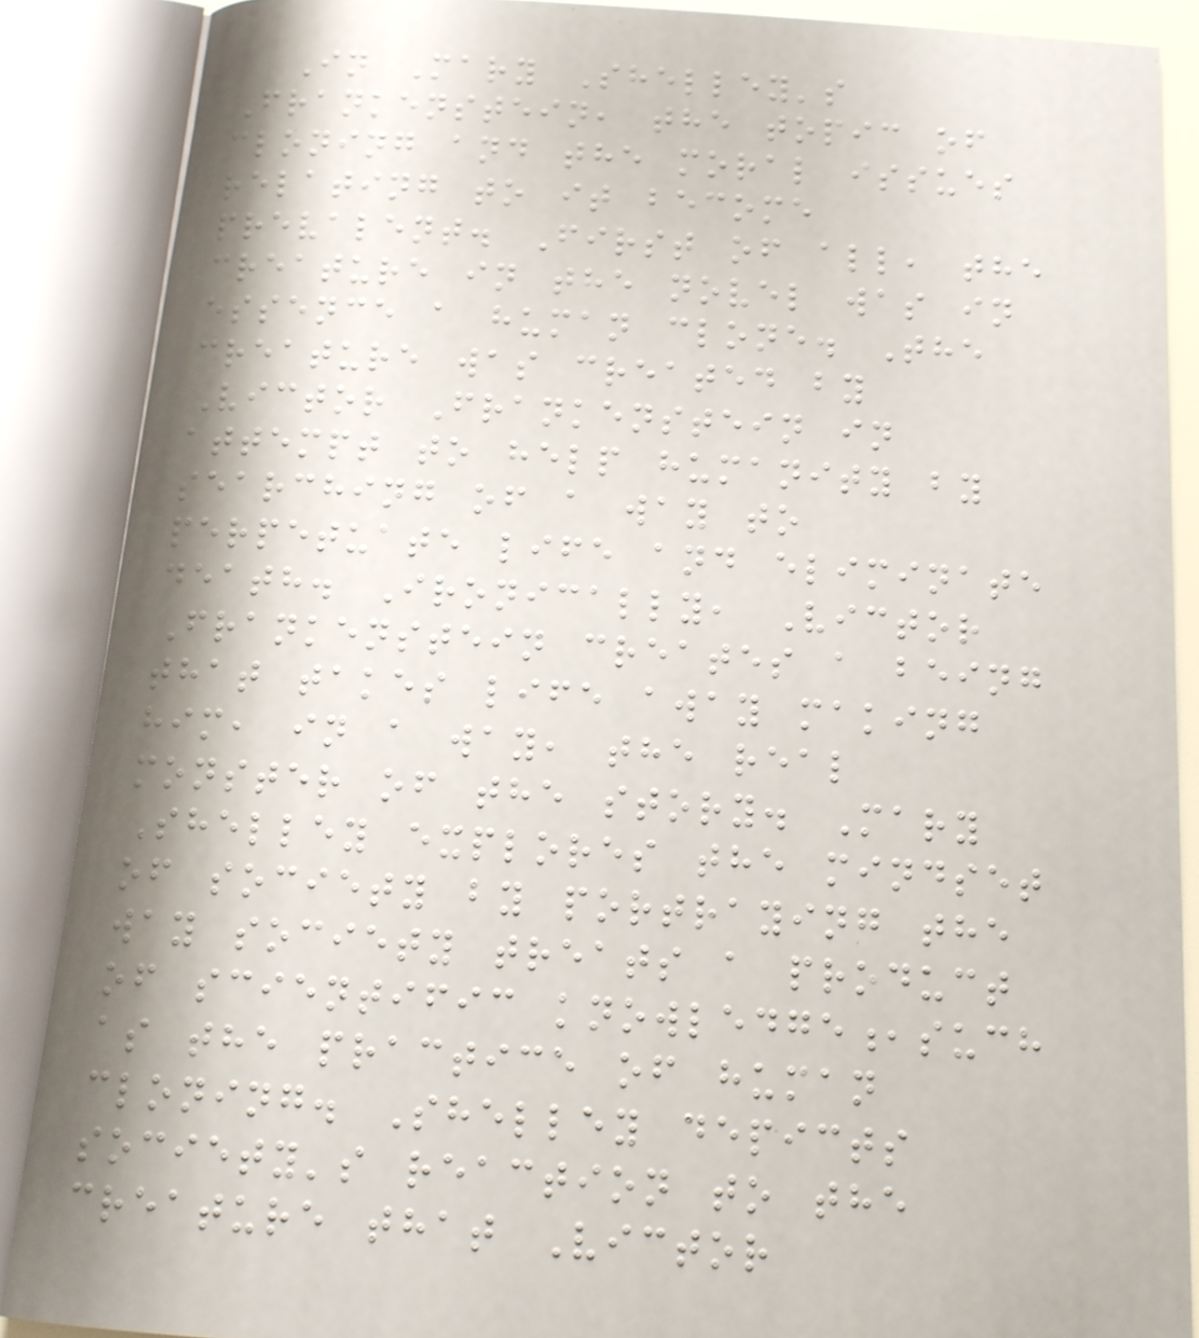In Mary Shelley's
Frankenstein, the topic of
cloning and the moral issues
relating to it become
prevalent. First of all, the
creature in the novel was in
essence a human clone. The
creature was created by
Victor Frankenstein in
attempt to help humanity by
searching of a way to
perpetuate life and eliminate
death. Ironically, Victor
Frankenstein creates a being
that takes life away making
him, in a way, the real
monster of the story. Mary
Shelley explores the mindset
of society by portraying the
way society treats a product
of scientific knowledge,such
as the practice of human
cloning. Shelley depicts
society's reaction to the
creature that Victor
